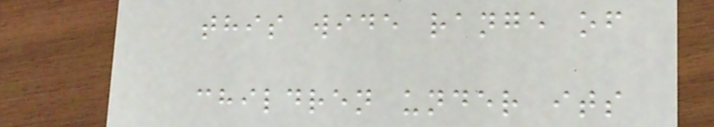this wide range of
children under its
